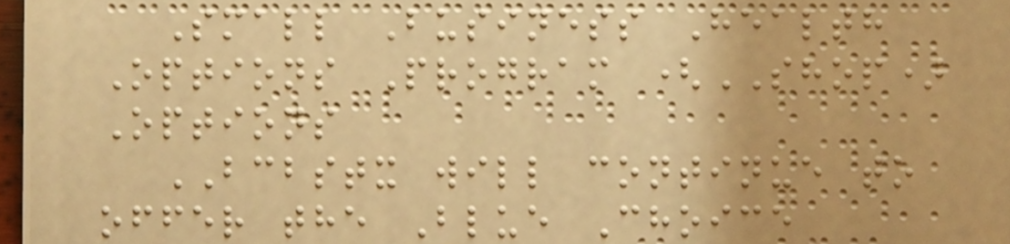Small Business Health
Options Program (SHOP)
Options
BCBSTX will continue to
offer the Blue Choice
